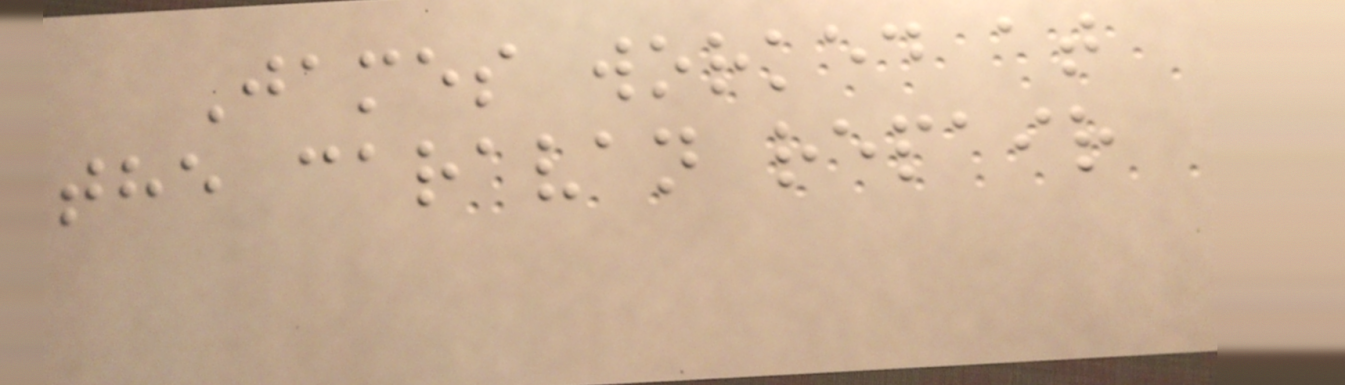James worked at
the caravan repair
